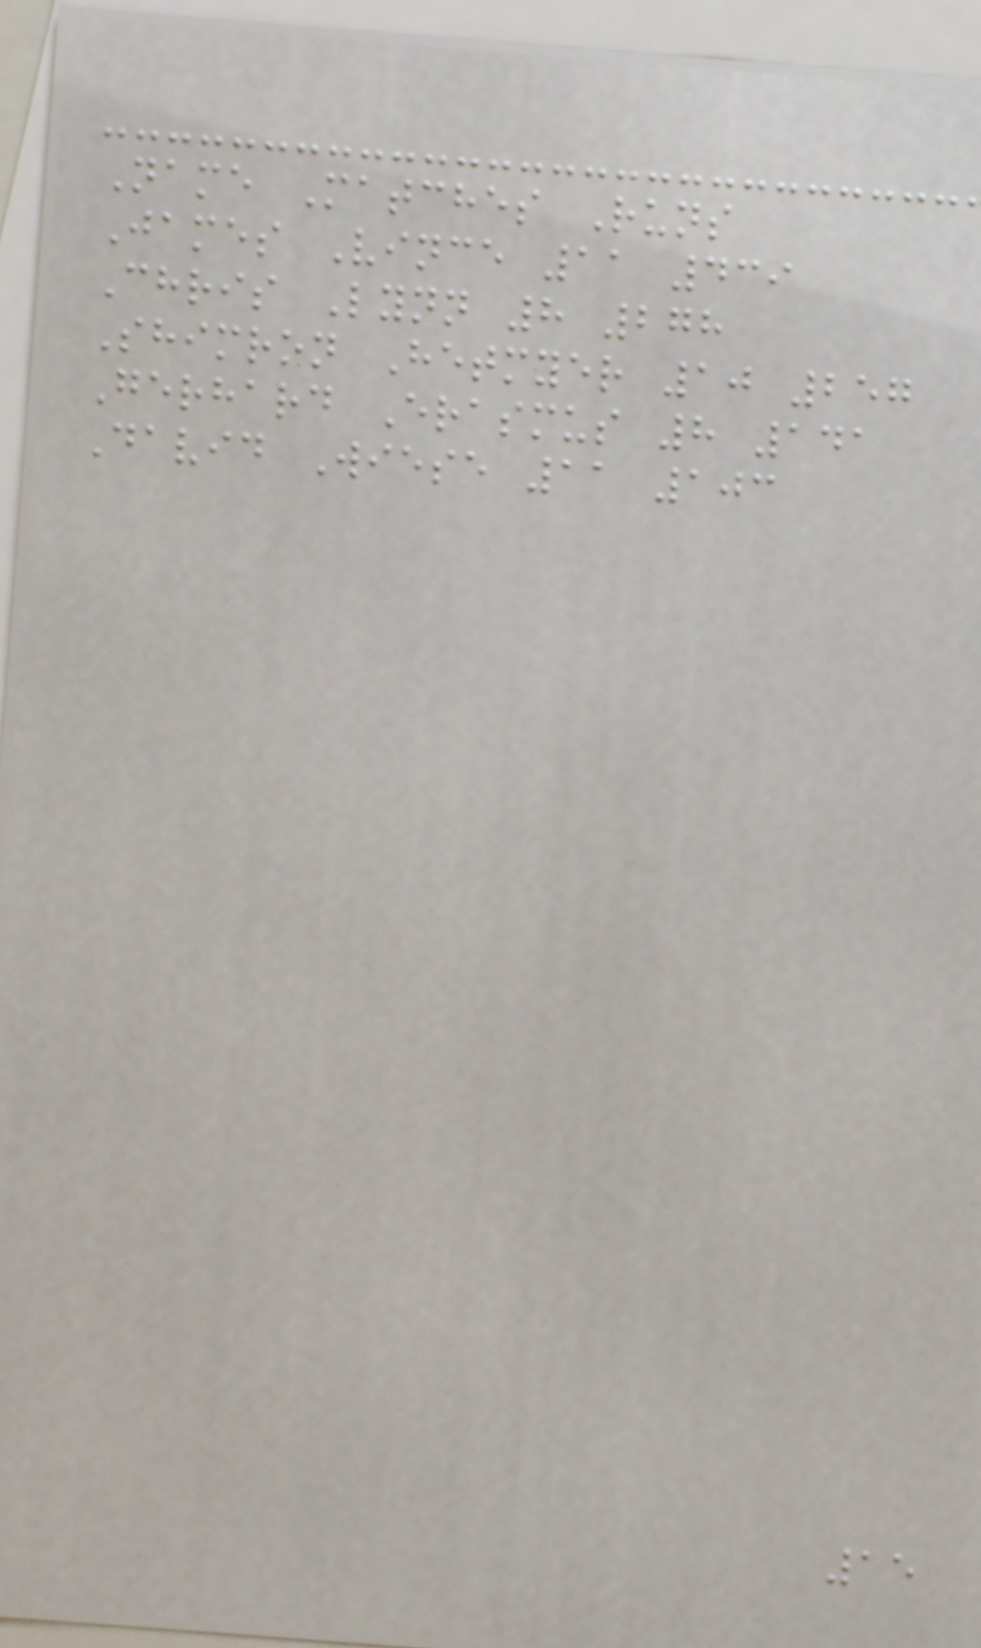Name Matches Runs
James Vince 11 439
Chris Lynn 8 278
Shimron Hetmyer 10 257
Gerhard Erasmus 8 141
David Wiese 11 103
15
